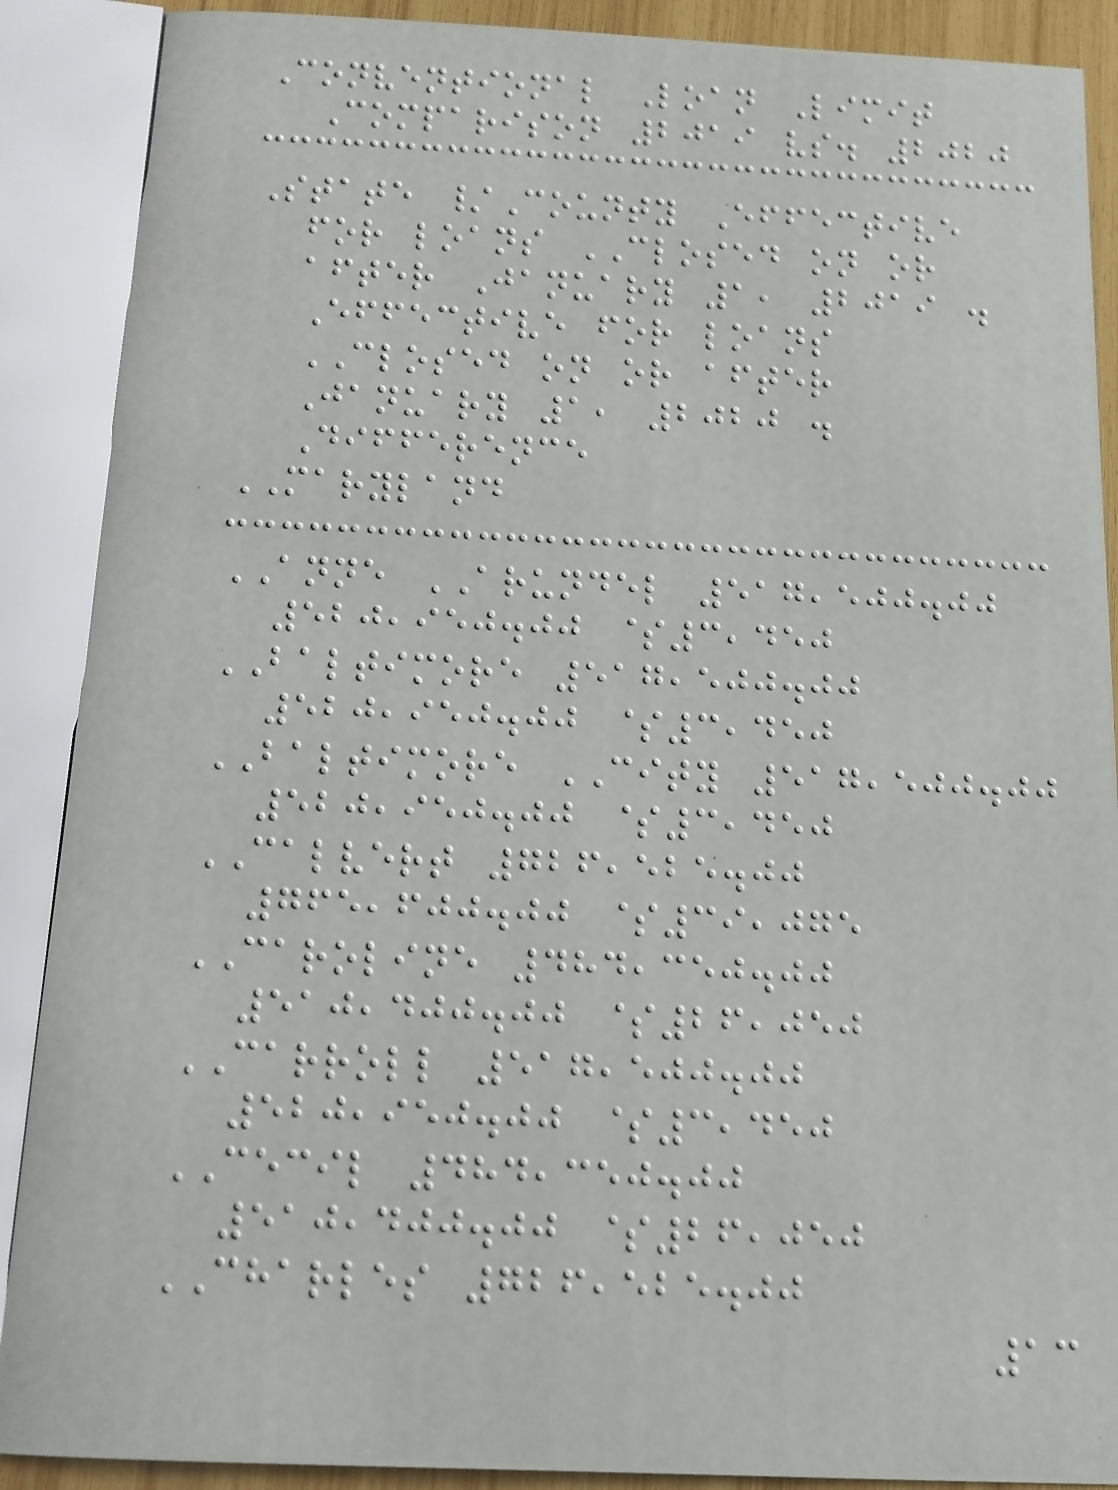Conventional Loan Limit
Comparison 2019 vs. 2020
State /County Effective
for loans CLOSED on or
after January 1, 2019 .
Effective for loans
CLOSED on or after
January 1, 2020 .
Difference
MARYLAND
ANNE ARUNDEL 517,500.00
520,950.00 $3,450
BALTIMORE 517,500.00
520,950.00 $3,450
BALTIMORE CITY 517,500.00
520,950.00 $3,450
CALVERT 726,525.00
765,600.00 $39,075
CAROLINE 484,350.00
510,400.00 $26,050
CARROLL 517,500.00
520,950.00 $3,450
CECIL 484,350.00
510,400.00 $26,050
CHARLES 726,525.00
13
